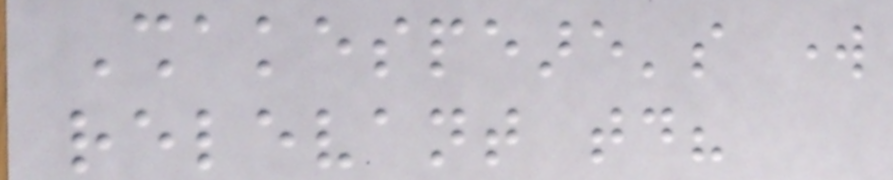Shakespeare's work
relevant today?
